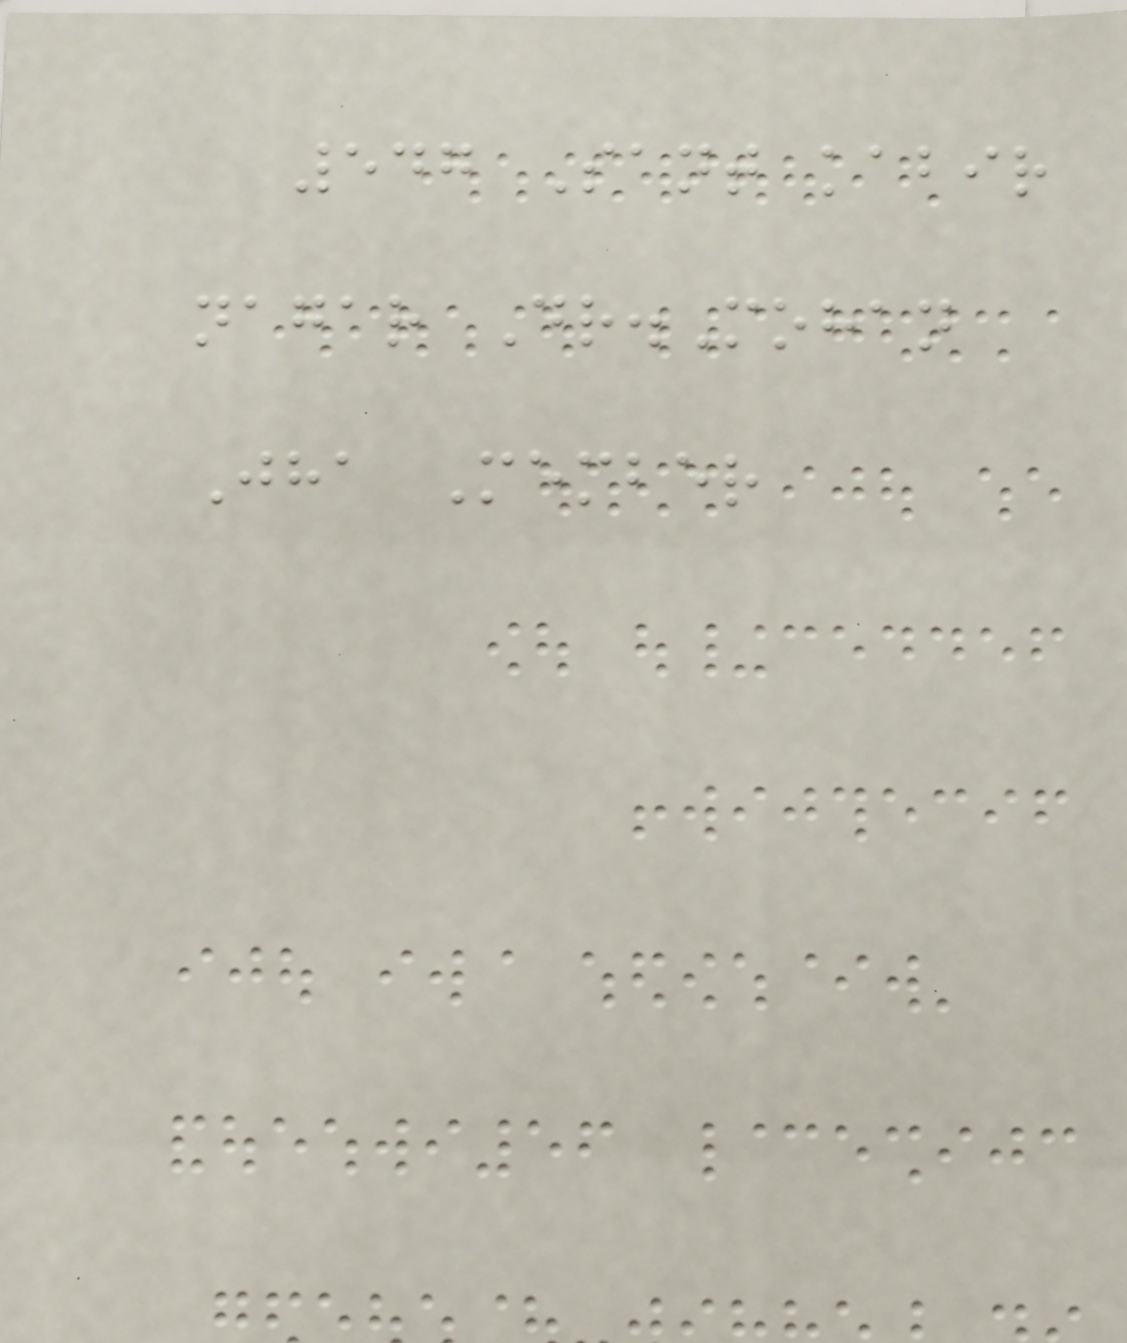547 Sant kabir
nagar Dr.Mohan
Jha Member
